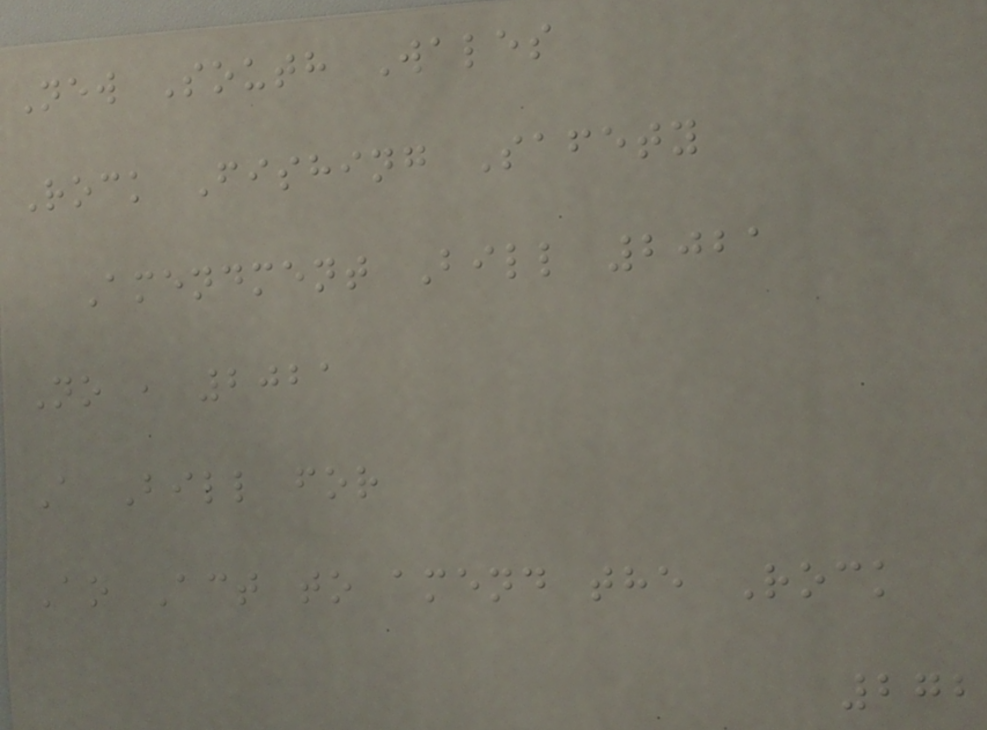New South Wales
Rock Fishing Safety
Amendment Bill 2021
No , 2021
A Bill for
An Act to amend the Rock
272
